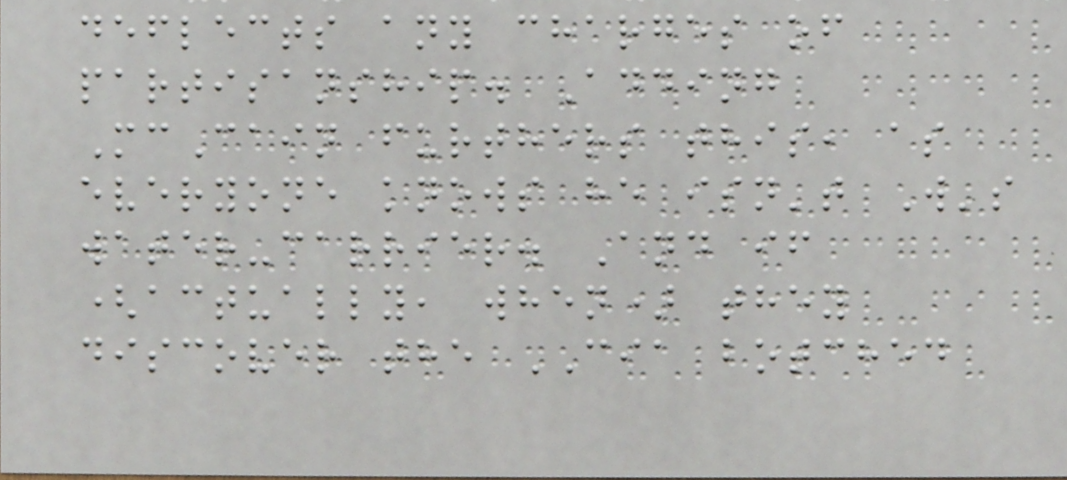deflects any charges of
partisanship. Adding
McCain furthers this, as
everyone knows he isn't W's
water-carrier. And if
(actually, when) they
discover the CIA botched
